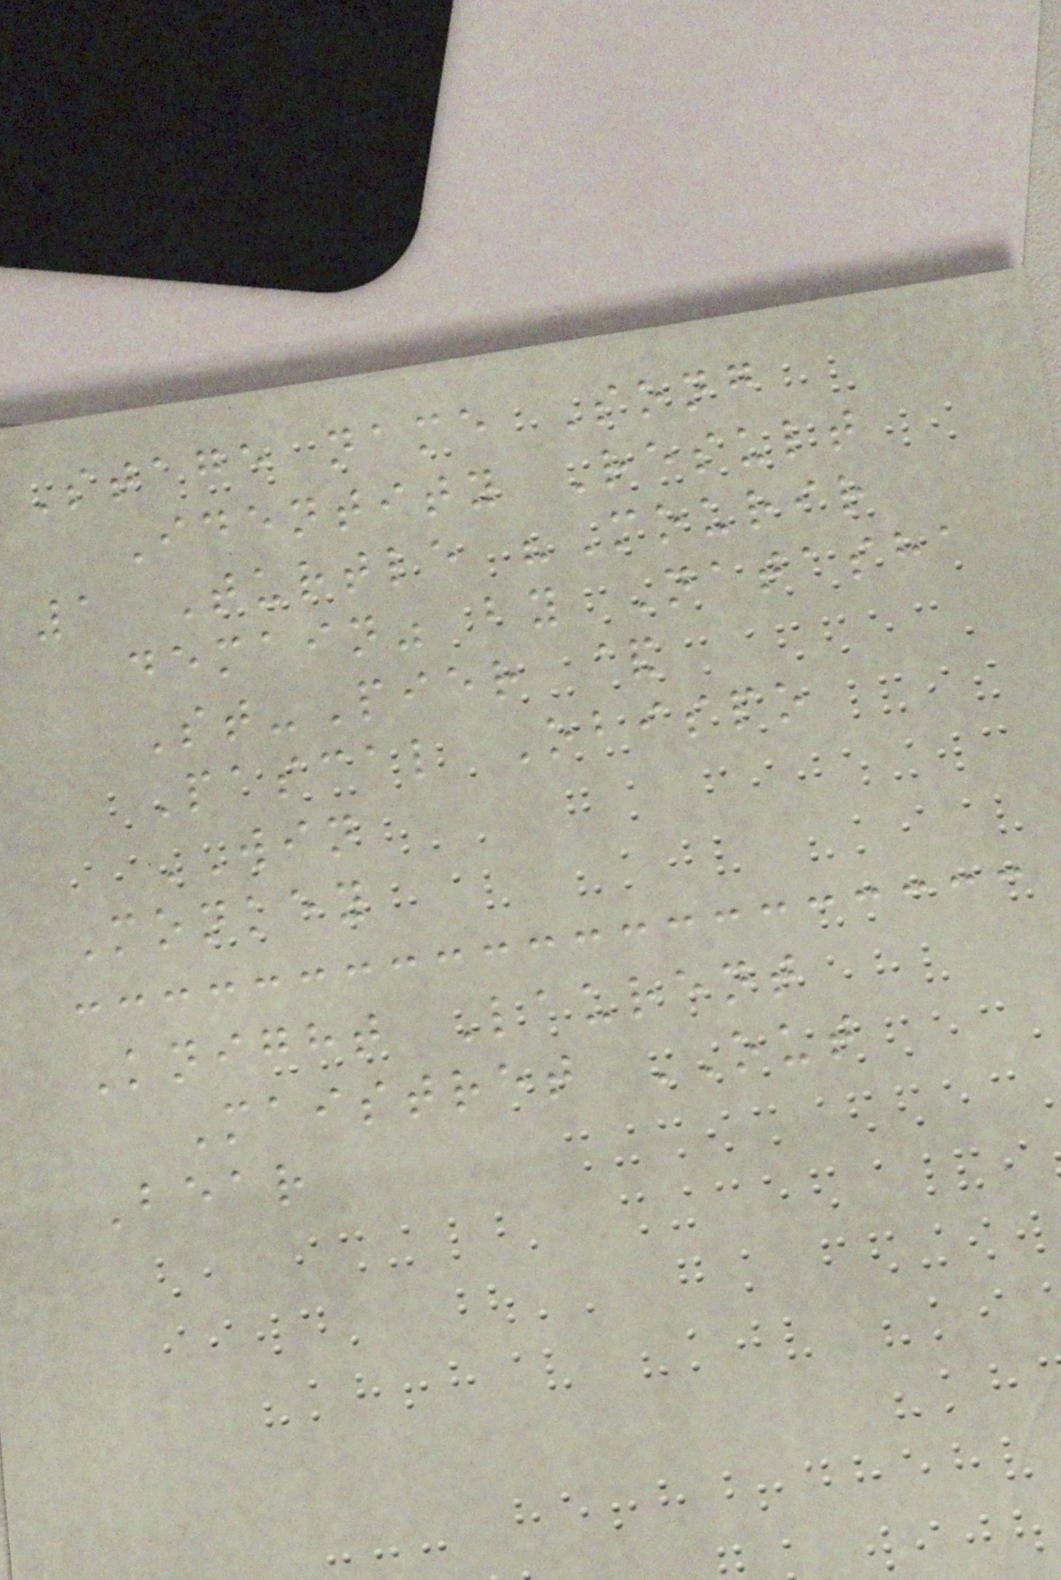Stage name Song
Identity Result
1 Turtle "Mourir
demain" by Natasha
St-Pier &
Pascal Obispo
WIN
Monkey
Knight Laurent
Maistret OUT
Bear
